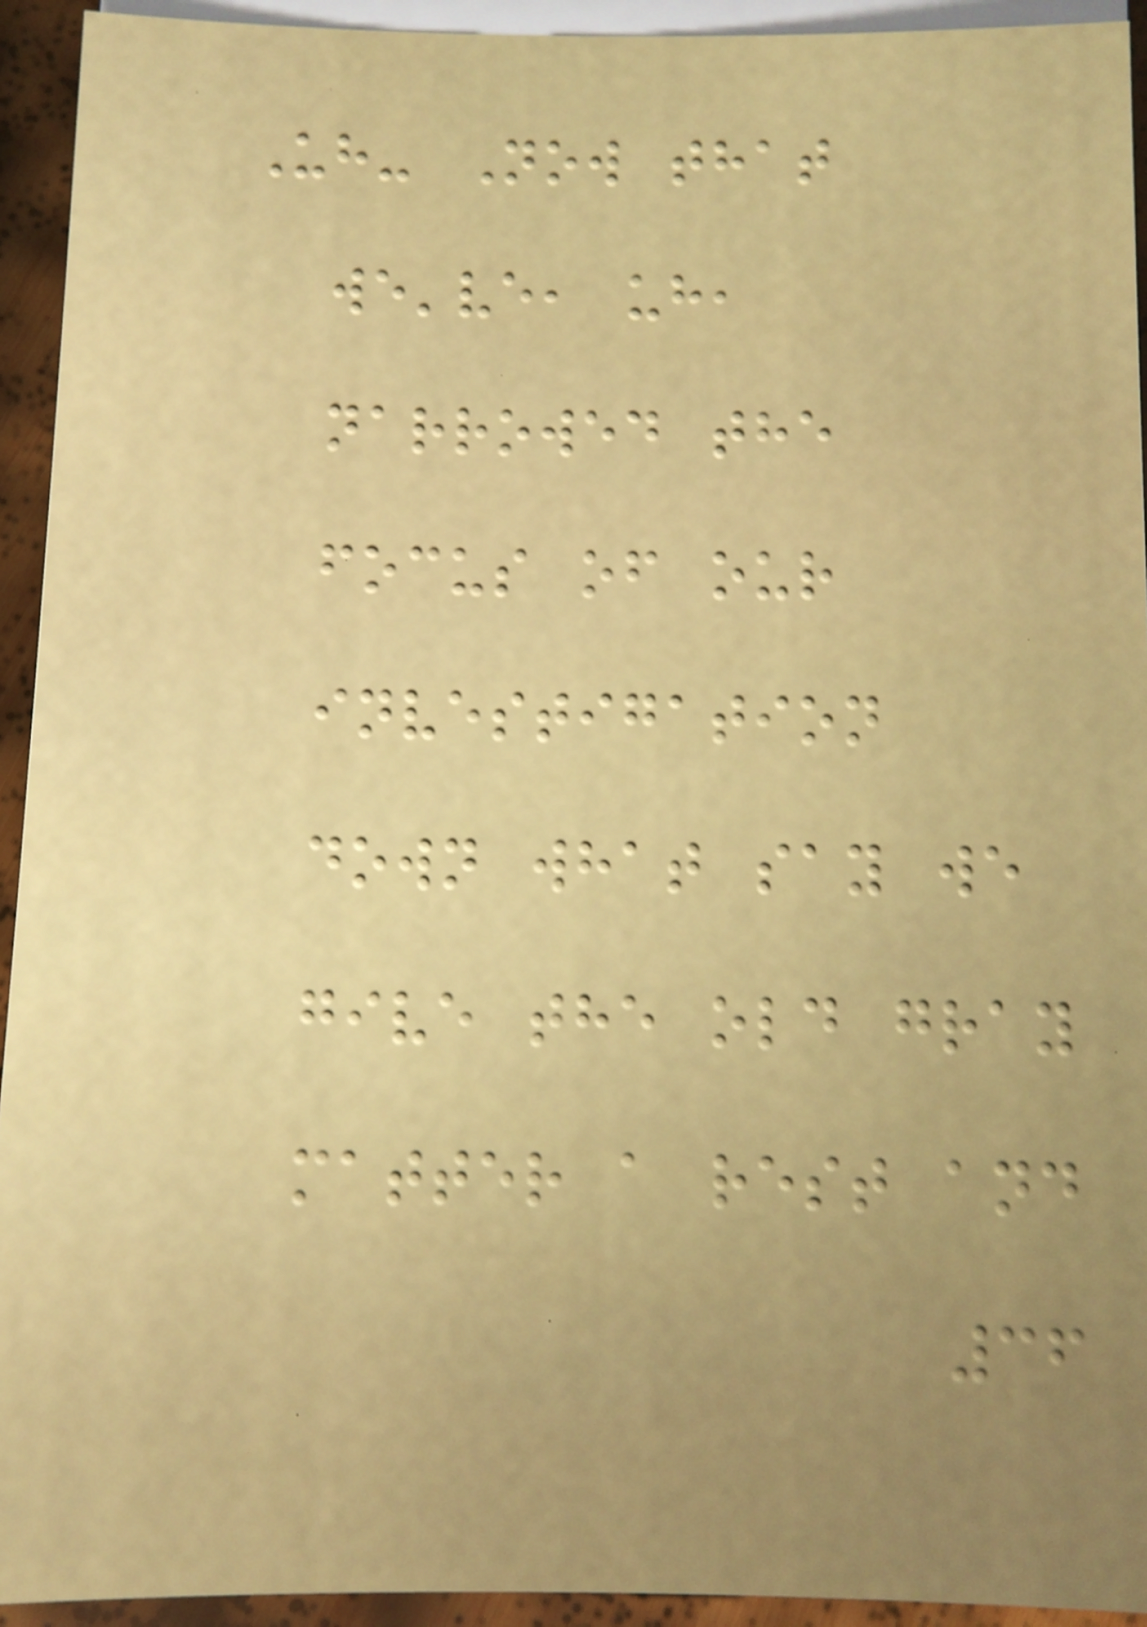Uh- Now that
we've, uh,
narrowed the
focus of our
investigation
down what say we
give the old gray
matter a rest and
36
